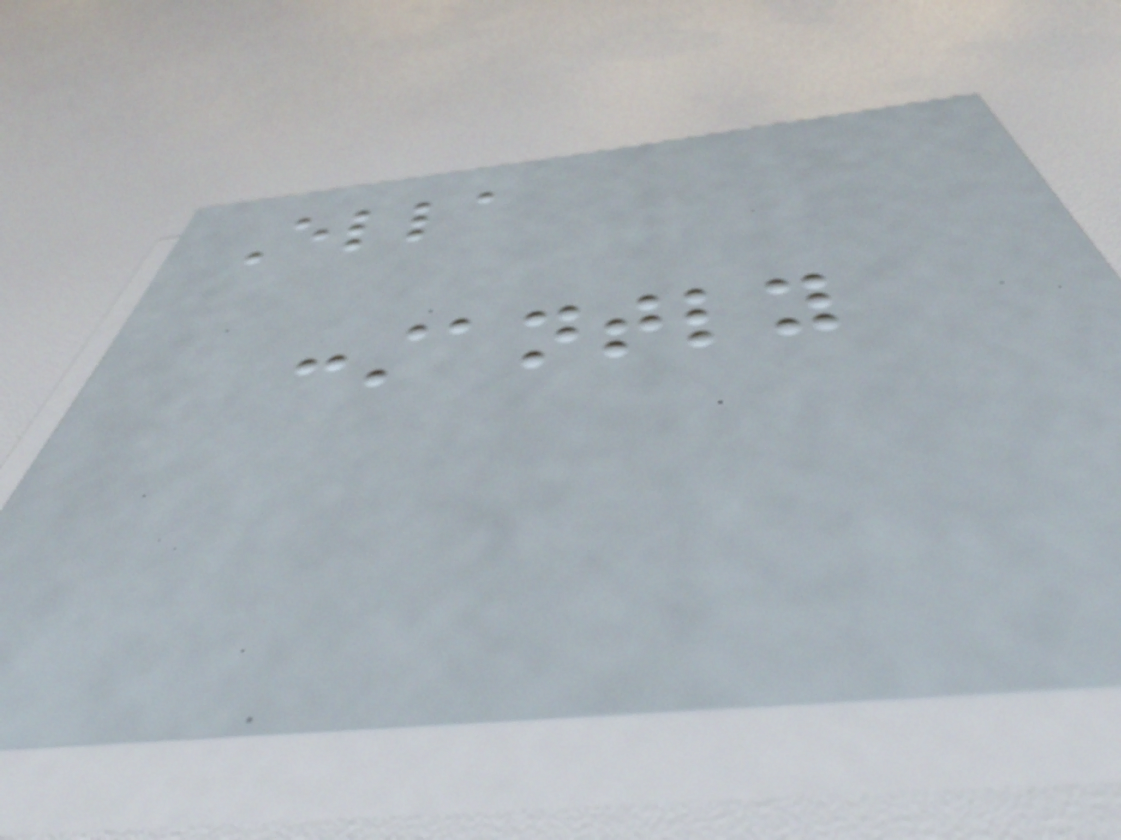Ella
constantly
